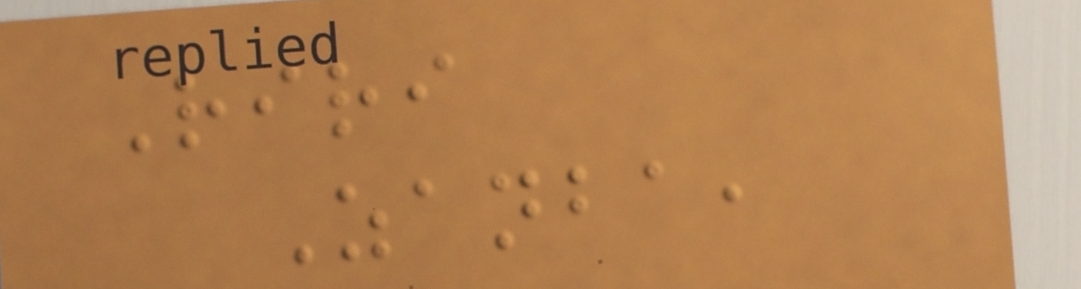Riri
Zanba,
